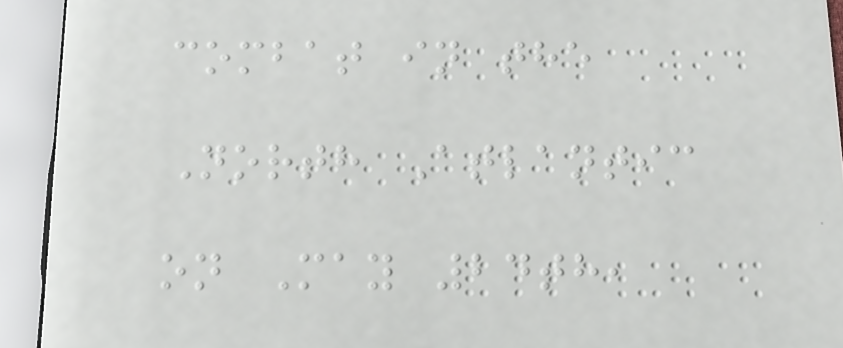combat in the
North Atlantic
on May 24th,
